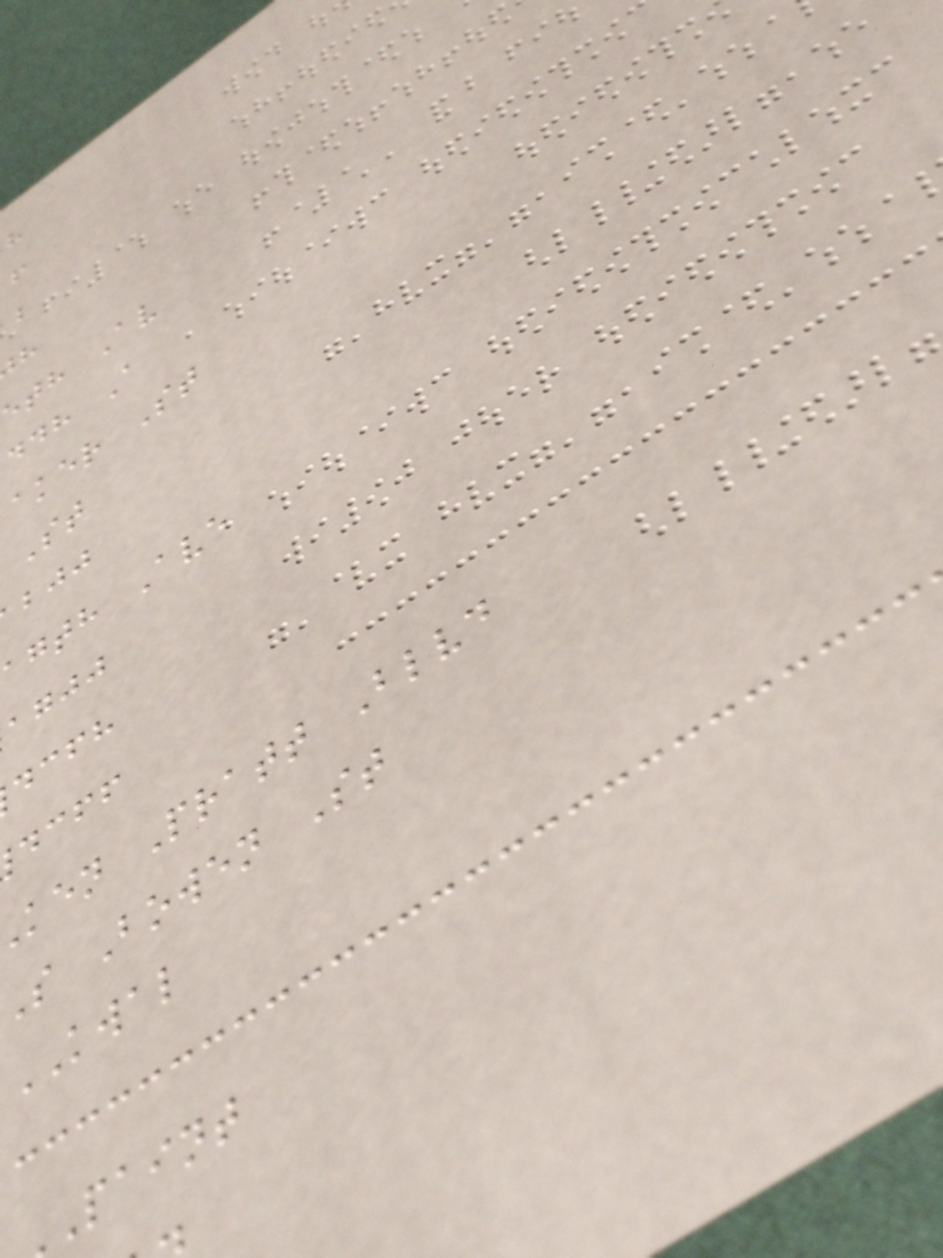eth Av
ddh A
aker St
agth Ave
agjj
dcfh
dcff
ken Pratt Blvd
S Bowen St
KWAL
paint
